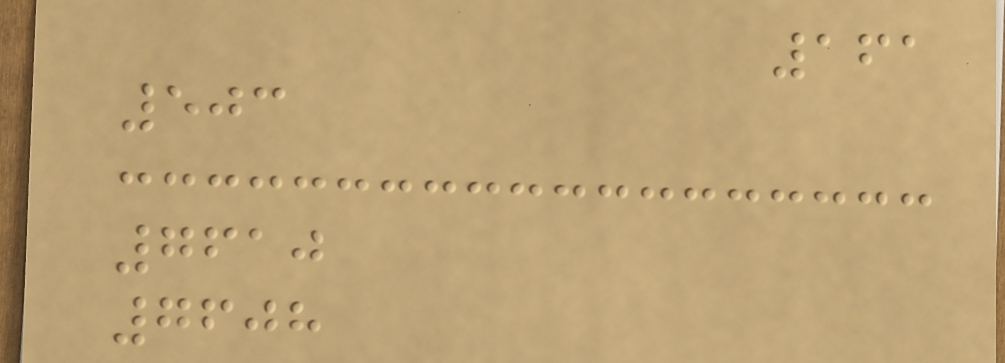161
503
7610
7608
